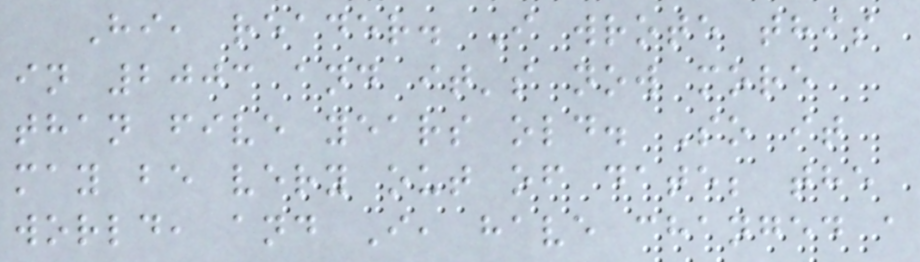Hi, reader. I wrote this
in 2003 and it's now more
than five years old. So it
may be very out of date; the
world, and I, have changed a
